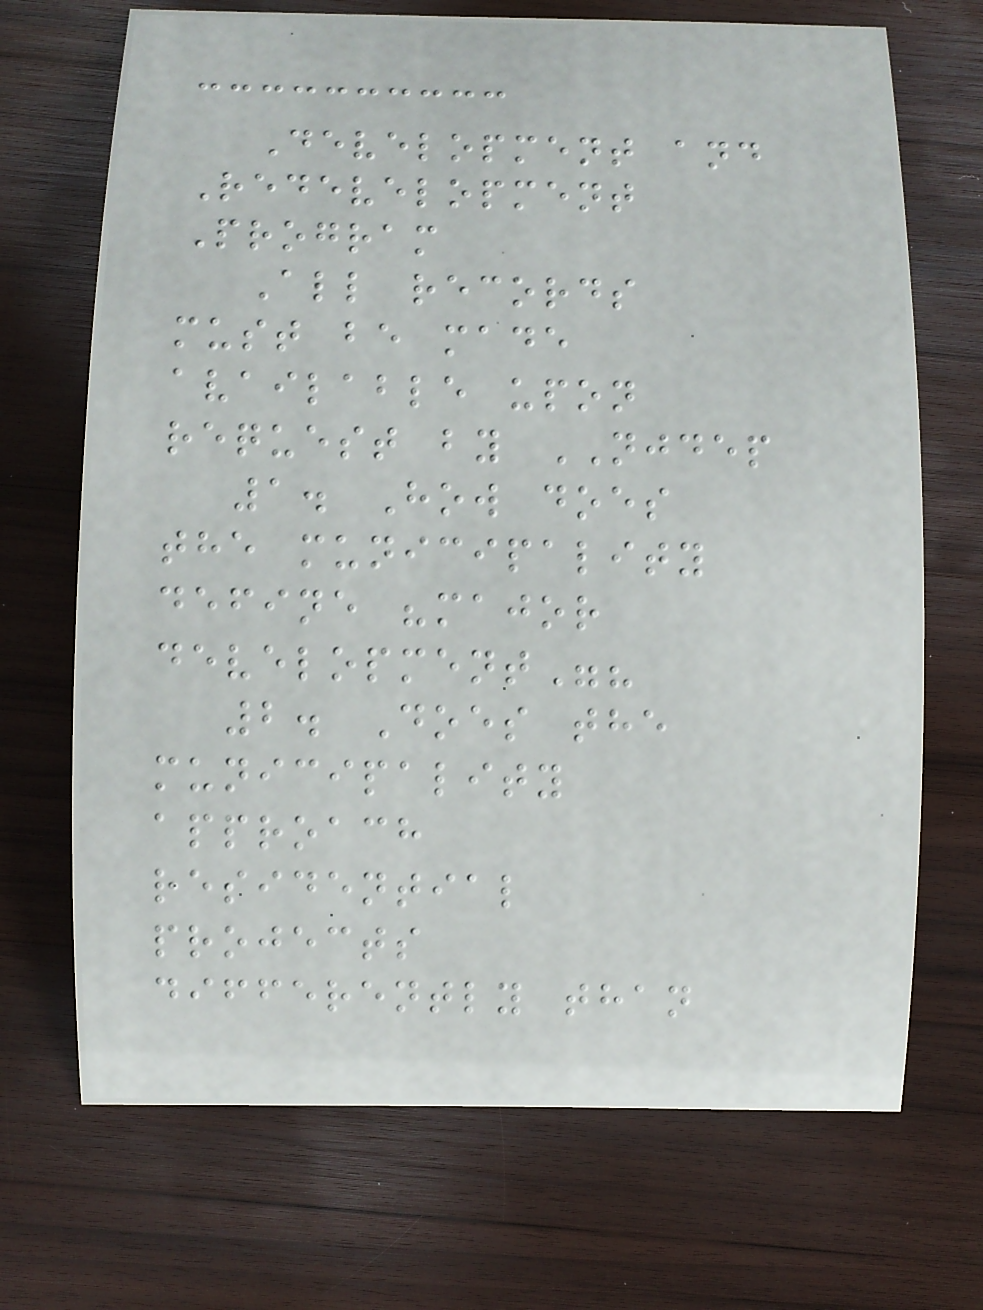Development and
Redevelopment
Program
All records
must be made
available upon
request by NJDEP
1. How does
the municipality
define "major
development"?
2. Does the
municipality
approach
residential
projects
differently than
